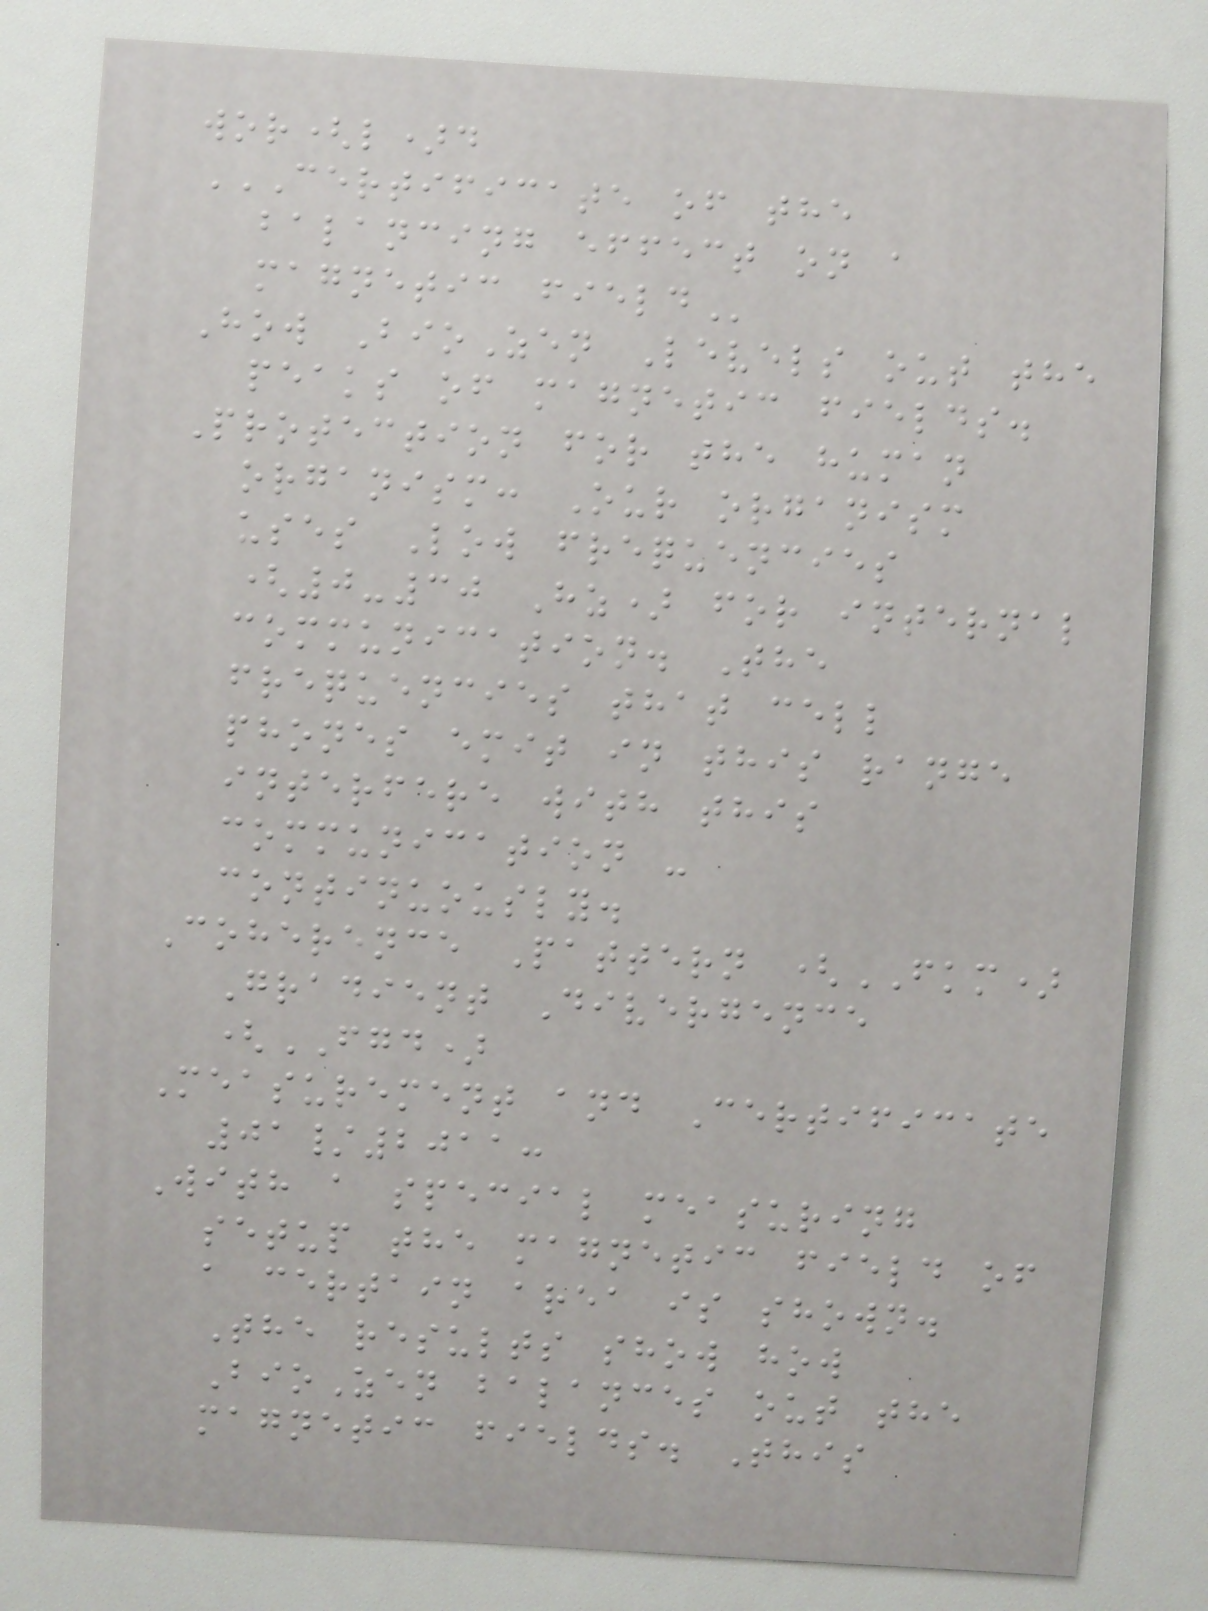wor(l)d
CERTIFICATE OF THE
BALANCING EFFECT ON A
MAGNETIC FIELD
How BioZen Levels out the
peaks of magnetic fields.
Protection for the human
organism: Our organism
uses Low frequencies
(0-30 Hz) for internal
communication. The
frequencies that cell
phones emit in this range
interfere with this
communication -
continuously.
Coherence Pattern (FKM)
Gradient Divergence
(FGD)
Measurement and Certificate
01/2011:
With a special measuring
setup the magnetic field of
a certain area is shown.
The results show how
BioZen balances out the
magnetic fields. This
